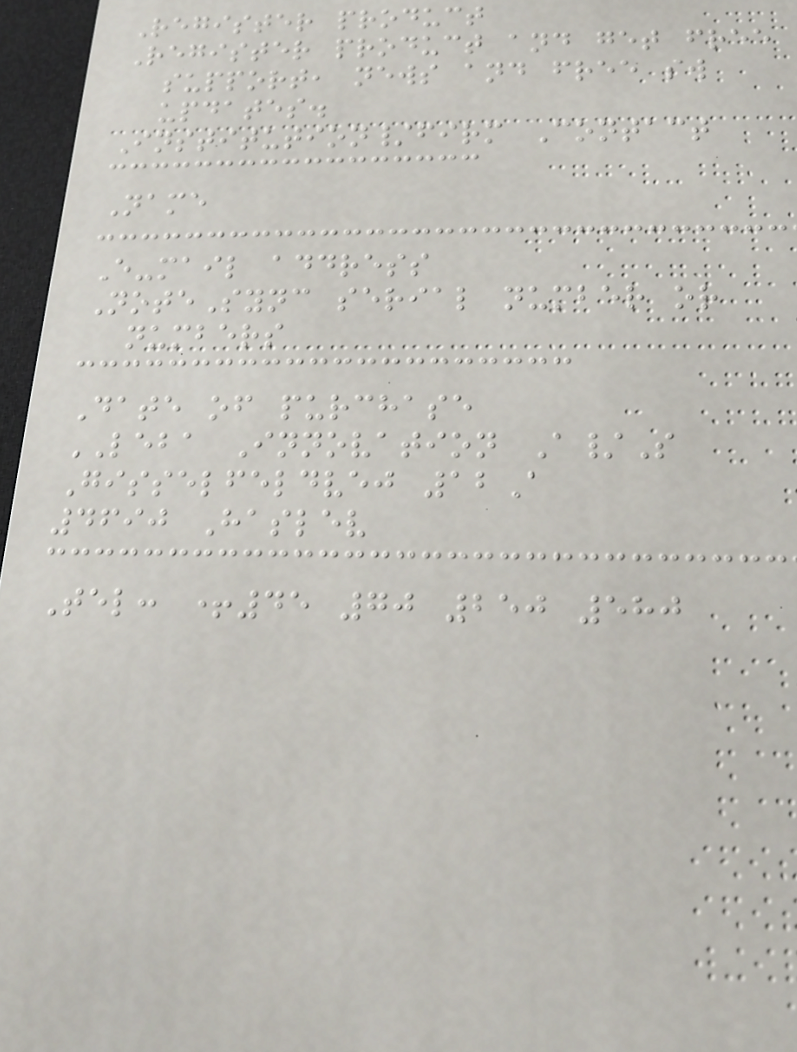Register product
Register product and get free
support, news and free sw
updates.
Institution/firm Contact
Name
E-mail address
NoteSync serial number or
numbers
Date of purchase
LEBA Innovation A/S
Gisselfeldvej 12A
4690 Haslev
Tel: +45 70 250 580
